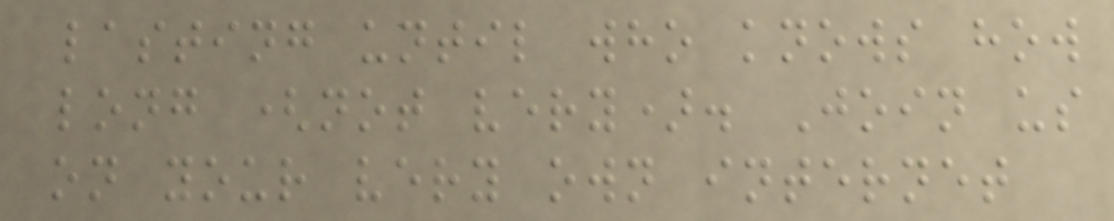lasting until who knows how
long (not very). Join us
on your very own internet
